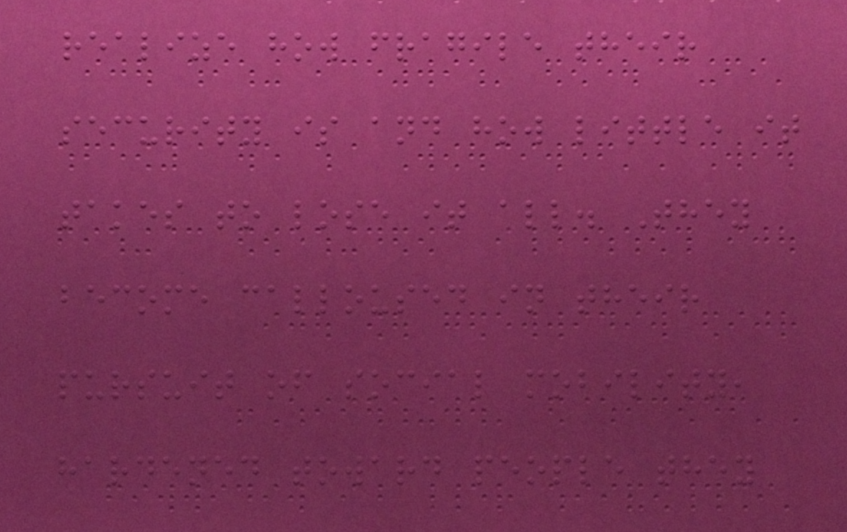realize how fragile their
security is and how little it
takes to lose it all. They
become calloused in their
pursuit of social mobility,
hardened toward people they
